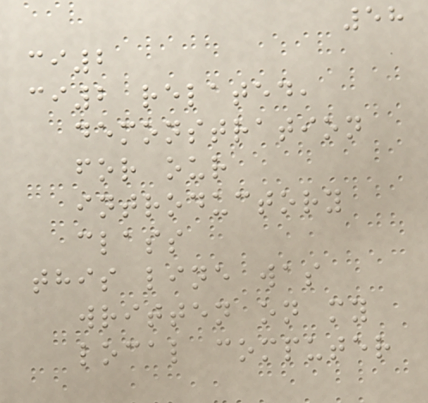58
ci2
ci2 related,
demonstration
for our
introductory
class
this line was
written on my
local computer
